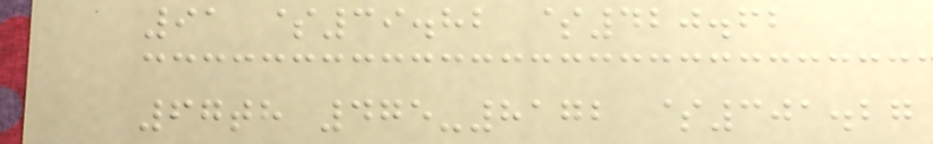91 $39.82 $420.62
67th 475-8172 $301.27
